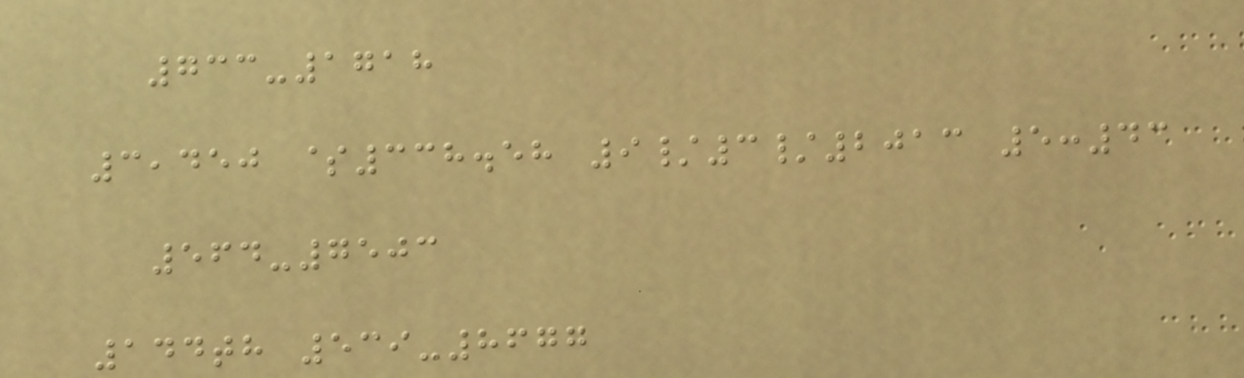733-1718
3,450 $338.58 9/3/2013 5:43
564-7503
144th 539-8677
